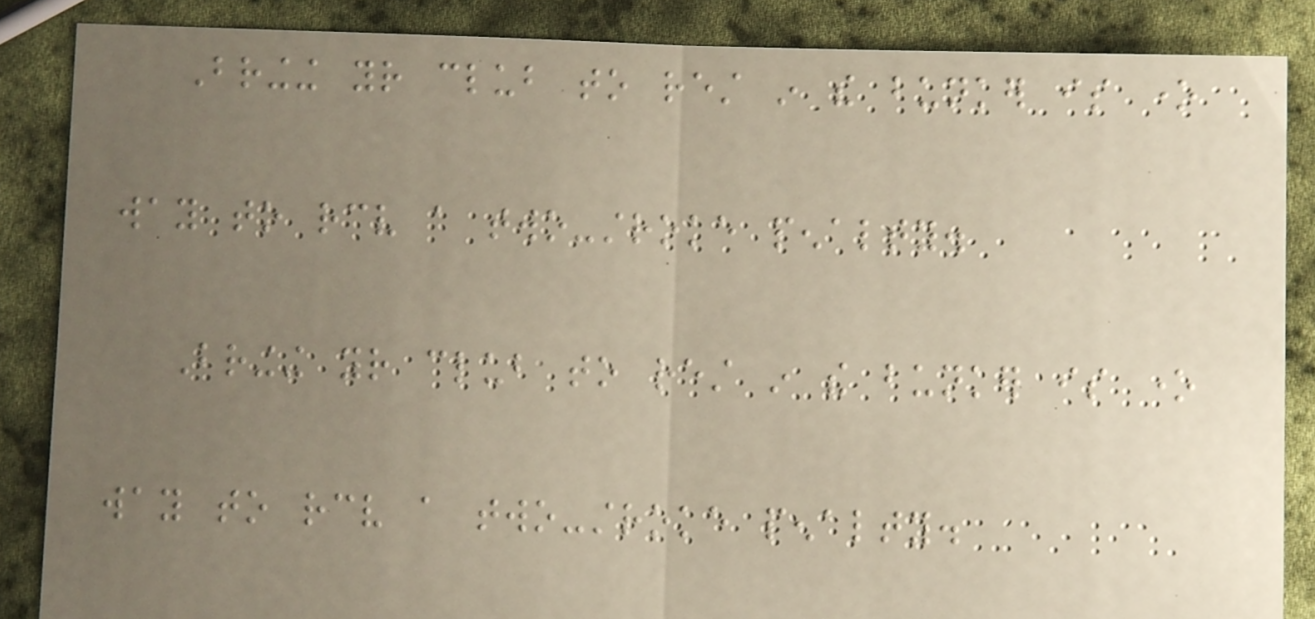Bringing your club to rest in the bunker is one
way to receive a two-stroke penalty.
Bringing your club to rest in the bunker is one
way to receive a two-stroke penalty.
